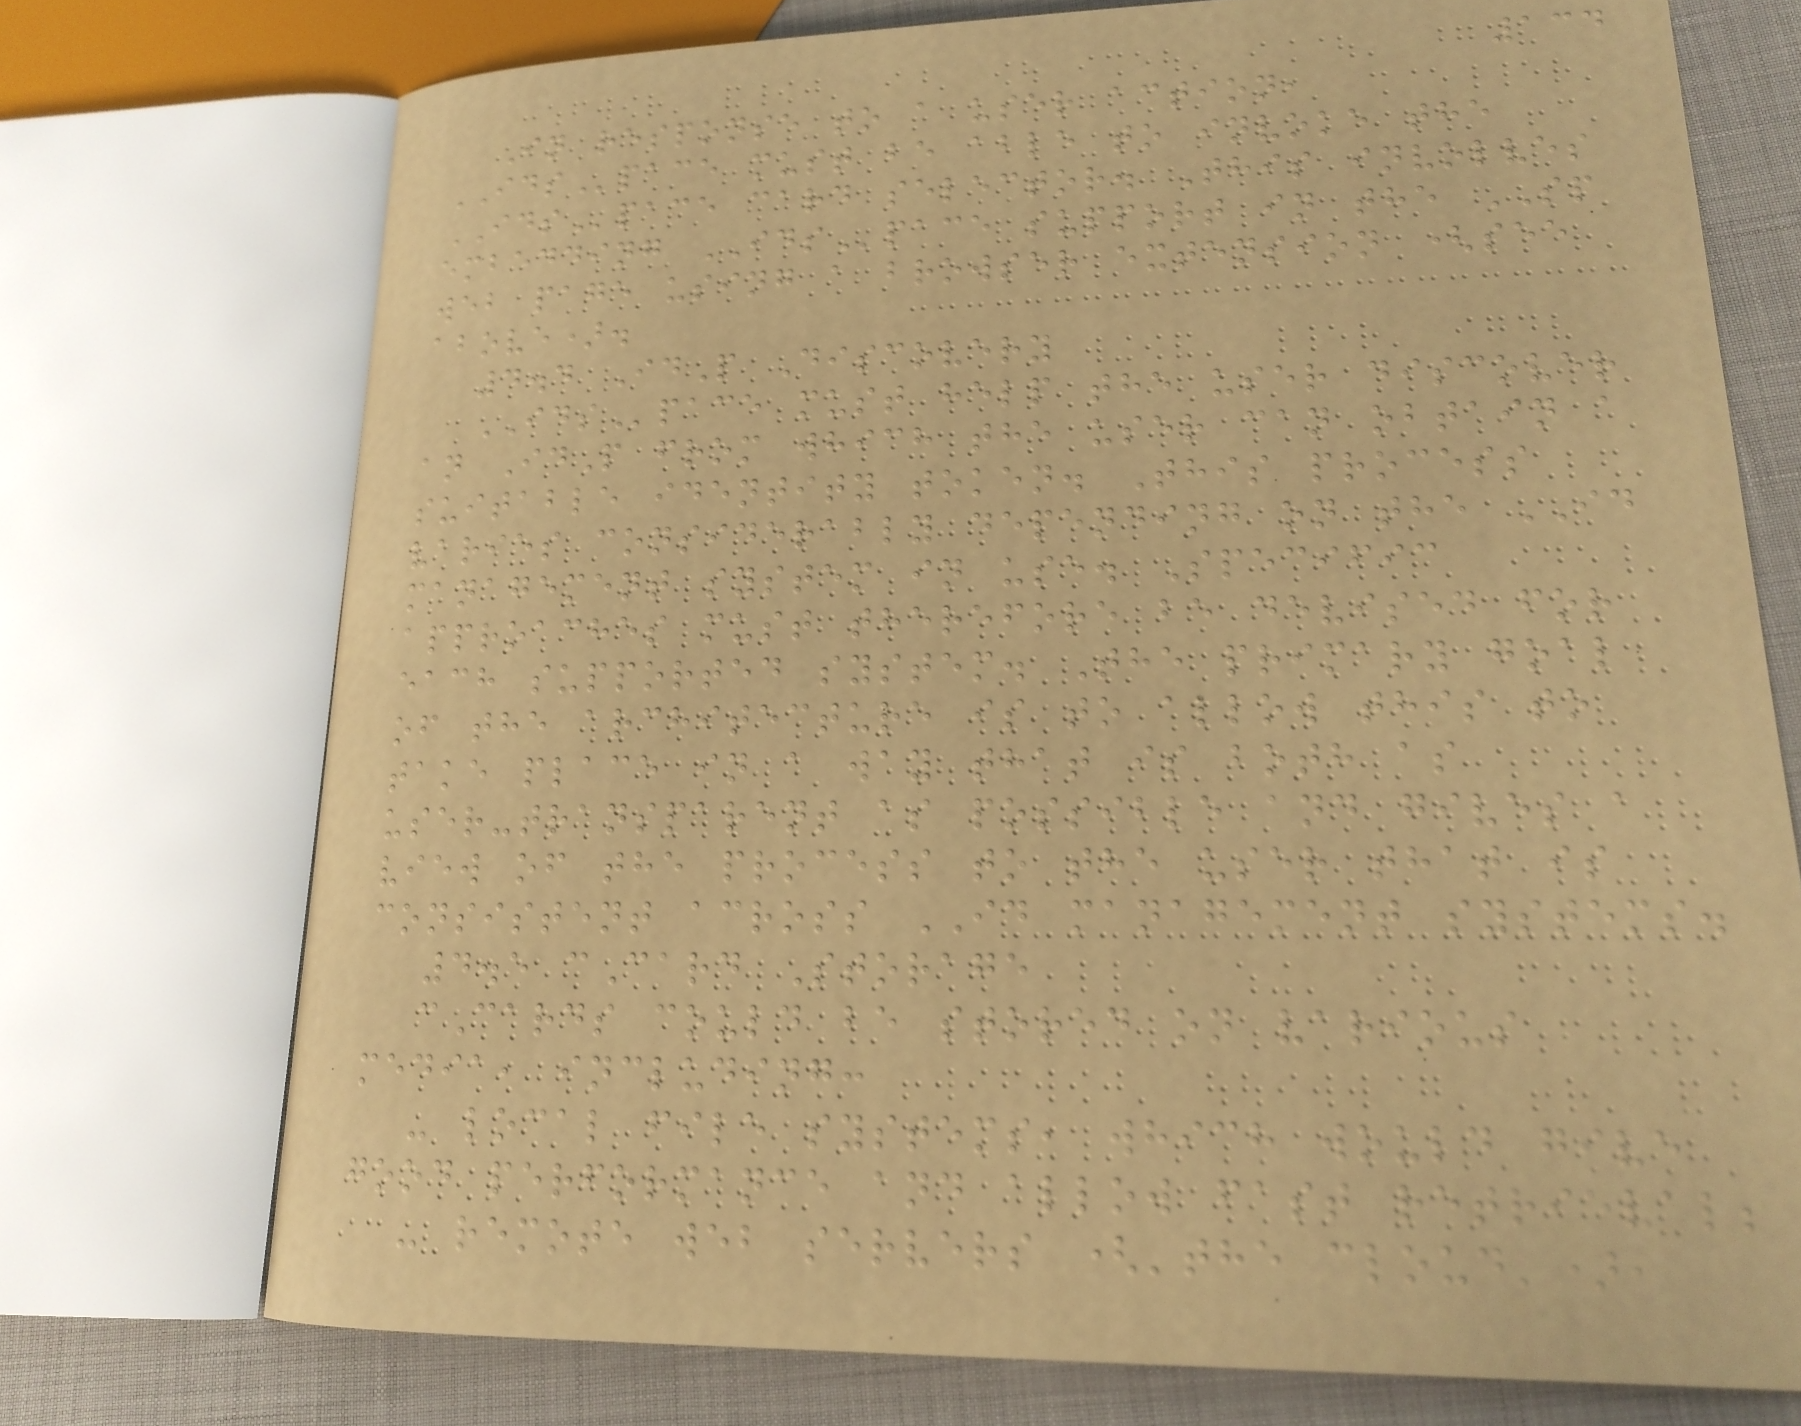134
In response to a user action,
IDSpace must be able to invoke the
IDSpace card selector. This involves
embedding IDSpace support in the SP
web page using a browser extension (see
above).
4.4 IdP Discovery
IDSpace must help the user discover
an IdP from which the user can obtain a
suitable identity token. This process
varies considerably depending on the ID
management system in use. Specific
approaches must therefore be devised for
each supported system. The primary goal
of the architecture is to allow this to
take place in a way that is both as
user-transparent as possible and gives a
view of the process to the user that is
consistent across ID management systems.
4.5 cCard Storage
cCards could be stored on various
media, including:
- local file systems, which would give
good performance and allow fast retrieval;
- remote web servers ('the cloud'),
